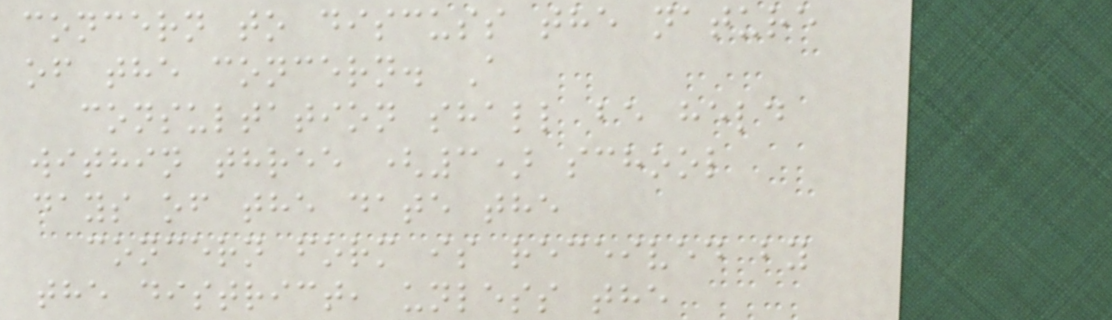concern to discuss the nature
of the concern. A
consultation shall be held
within three (3) school
days of the date the
concern form is received by
the district, unless the
